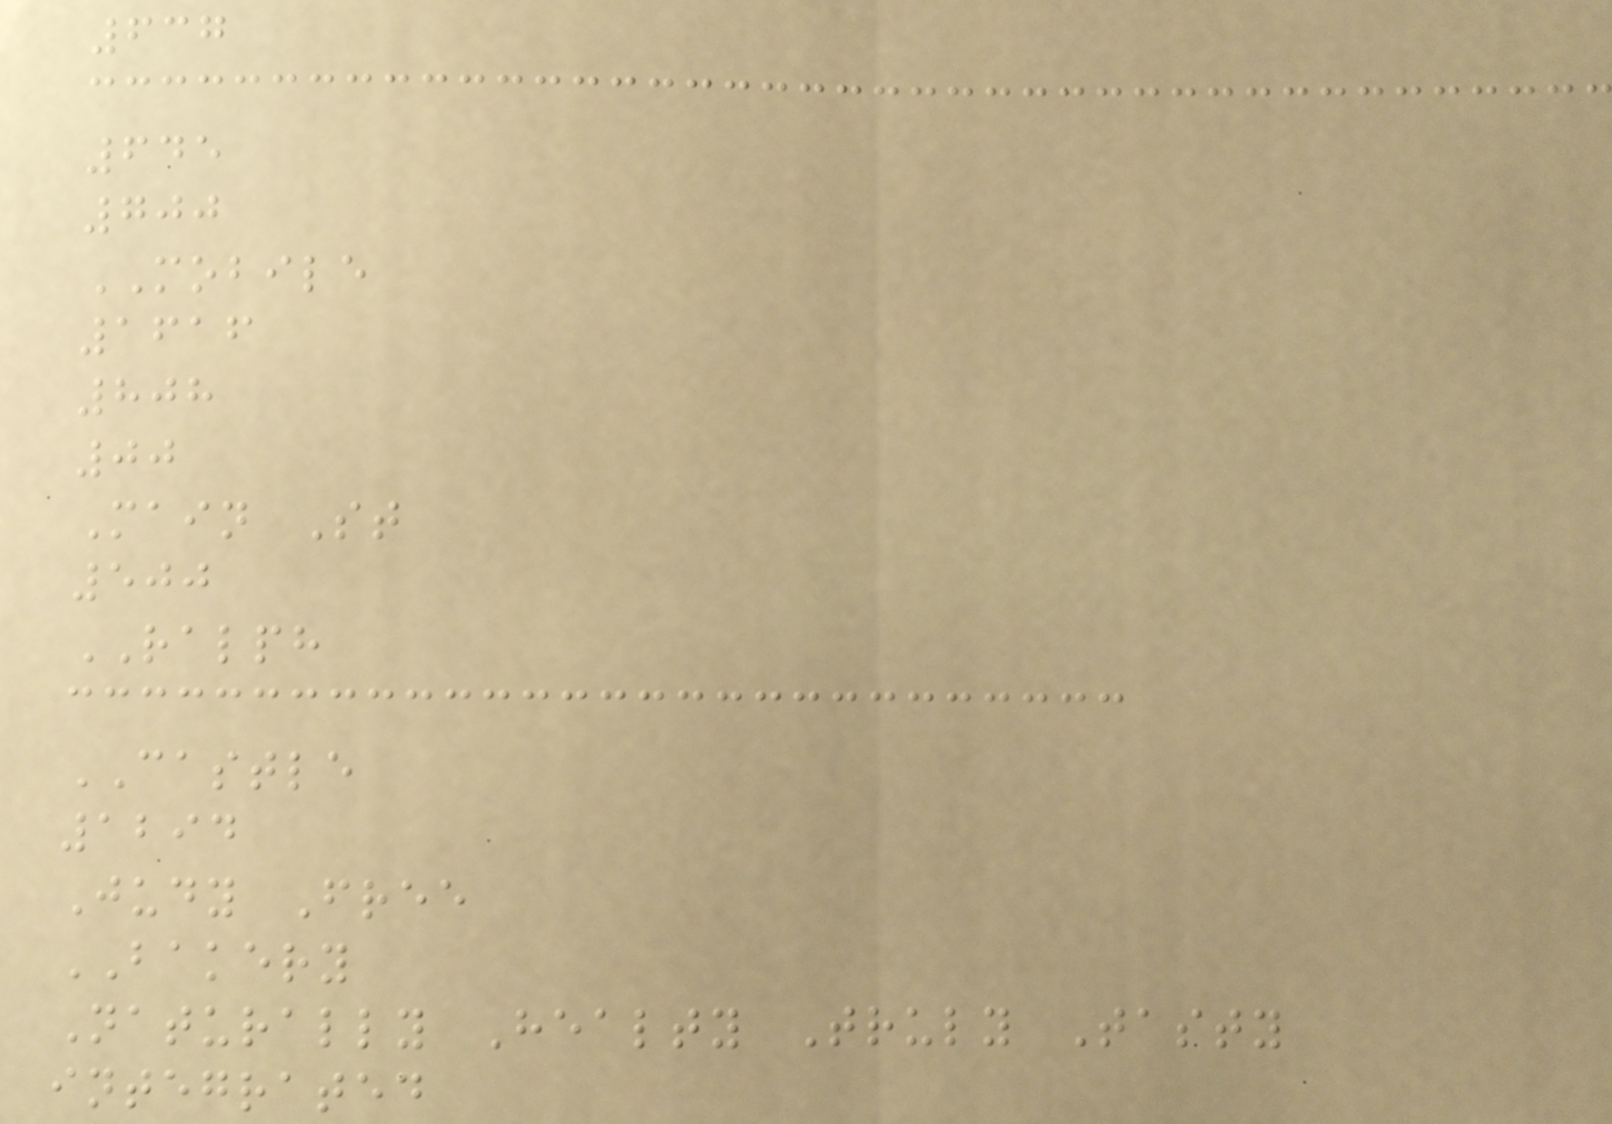637
645
700
MOBILE
1616
808
00
Main St
500
RALPH
CASTLE
1294
Judy Free
BAKERY
Naturally Healty Truly Tasty
integrated
